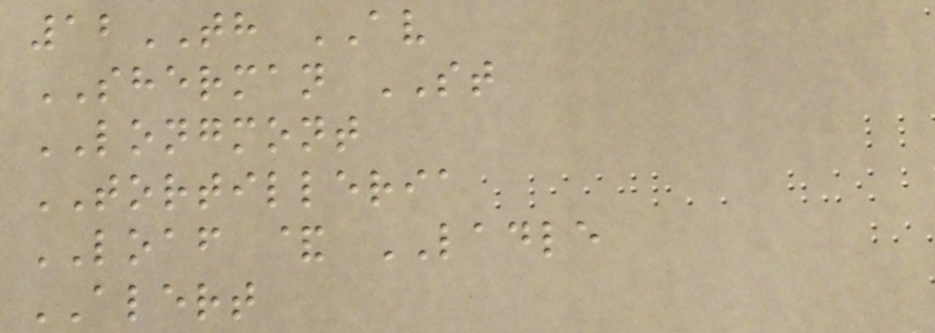12TH AV
SHERMAN ST
LONGMONT
TORTILLERIA
LOAF & LADLE
ALERT
